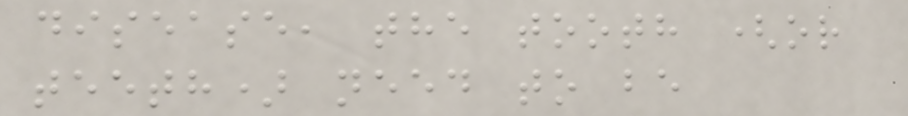disease, the tooth (or
teeth) need to be
